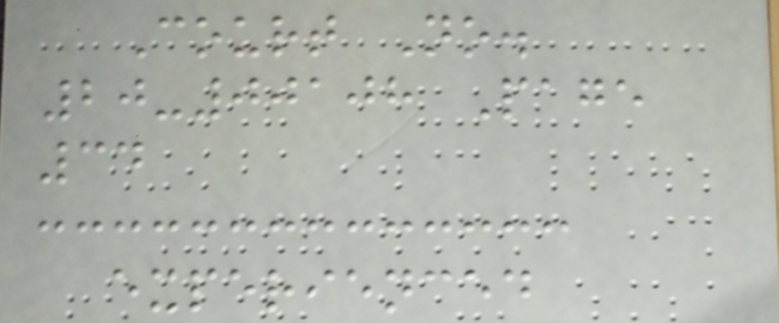Court No.
20-00108 Page
34
experienced
